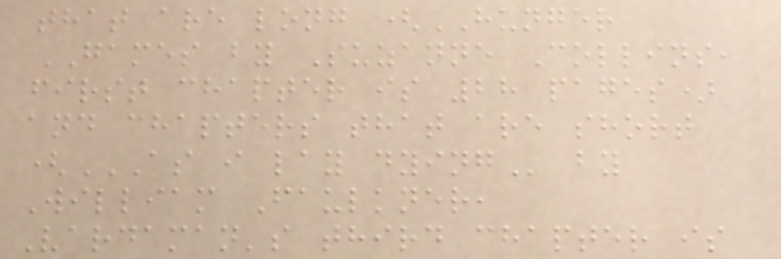that are long (HUNGER
GAMES by Suzanne Collins,
first chapter is 28 pages)
and chapters that are short
(AS I LAY DYING by
William Faulkner,
Vardaman's third chapter is
